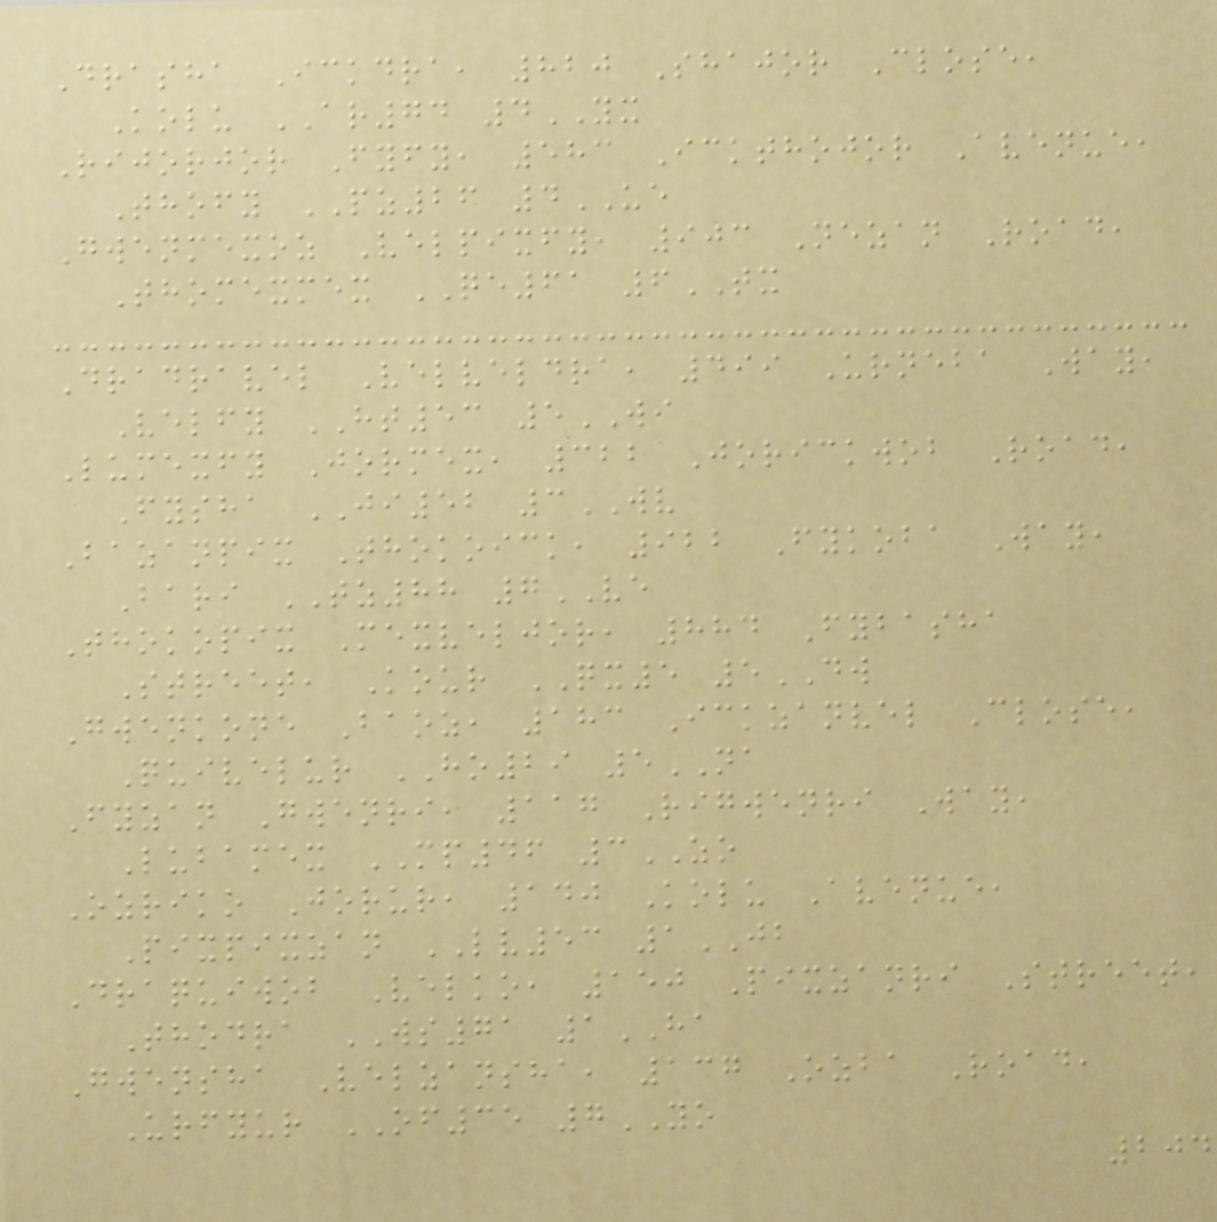Drasha Ickdra, 820 Shajor Close,
Kolu AR74 4YX
Rijorjor Fyfy, 583 Ickthojor Avenue,
Thofy PZ26 4UE
Gwenmexoz Velpixfy, 903 Nezan Road,
Thomexmex QE61 6TX
Dradravel Velveldra, 499 Urneba Way,
Velfy HT53 5WI
Lumexfy Jormex, 322 Jorickwob Road,
Fysha JI52 3WV
Bazanpix Thokoick, 922 Fykoba Way,
Bari TZ88 7VE
Thokopix Mexveljor, 884 Fybasha
Street, Kour QX5 5DW
Gwenkone Baoz, 183 Ickzanvel Close,
Quivelur HO29 5NA
Fyzan Gwenri, 117 Rigwenri Way,
Lubamex MP46 3ZO
Ozriko Jorur, 140 Kolu Avenue,
Pixpixzan LV53 1JB
Draquiwob Velko, 150 Pixzanri Street,
Thodra WS71 1HA
Gwensha Velzansha, 137 Ozba Road,
Urfyur OF35 7YO
204
